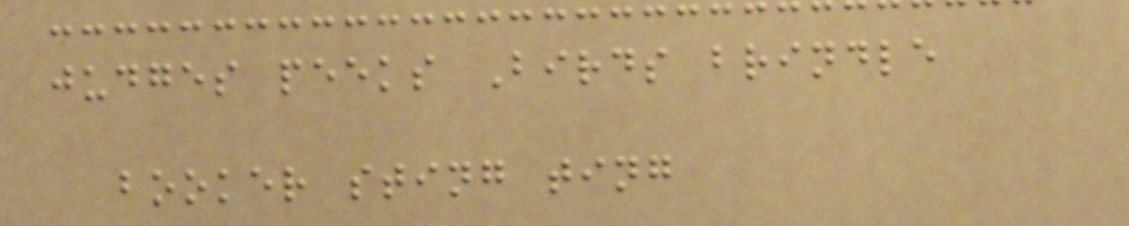judges peeks Birds brindle
booker sting ting
